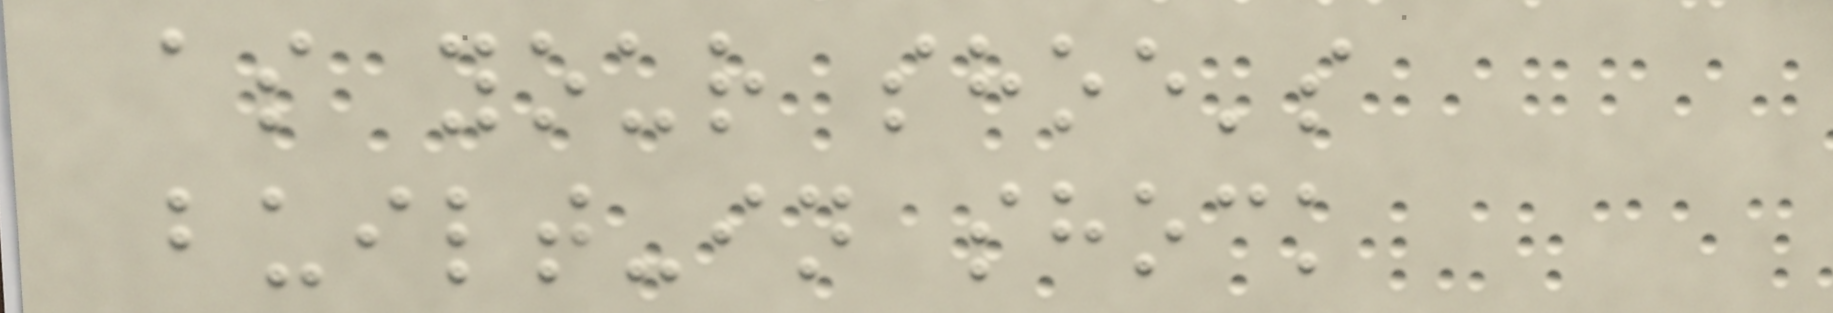as your shoe's
built-in shock
